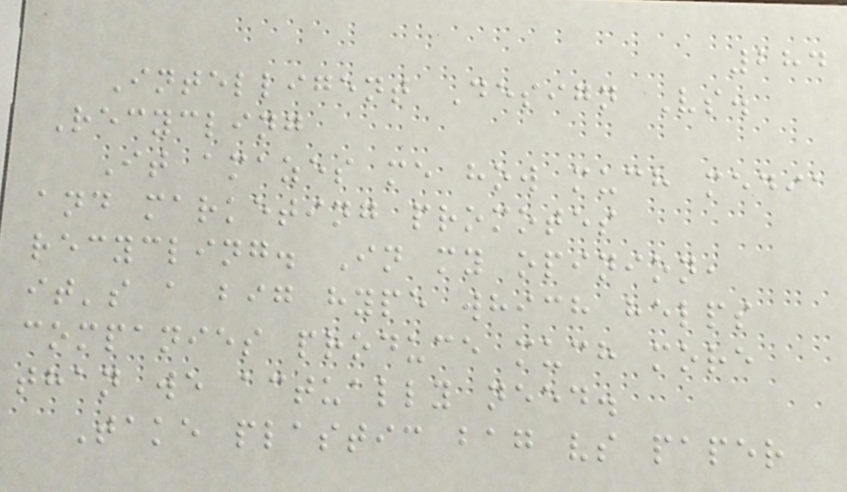284
Intelligent Design Vs.
Recycling
It amazes me how much media
and marketing promotes
recycling. In my opinion,
it's a big hype which helps
companies produce much more
than we actually need.
Take plastic bag vs paper
